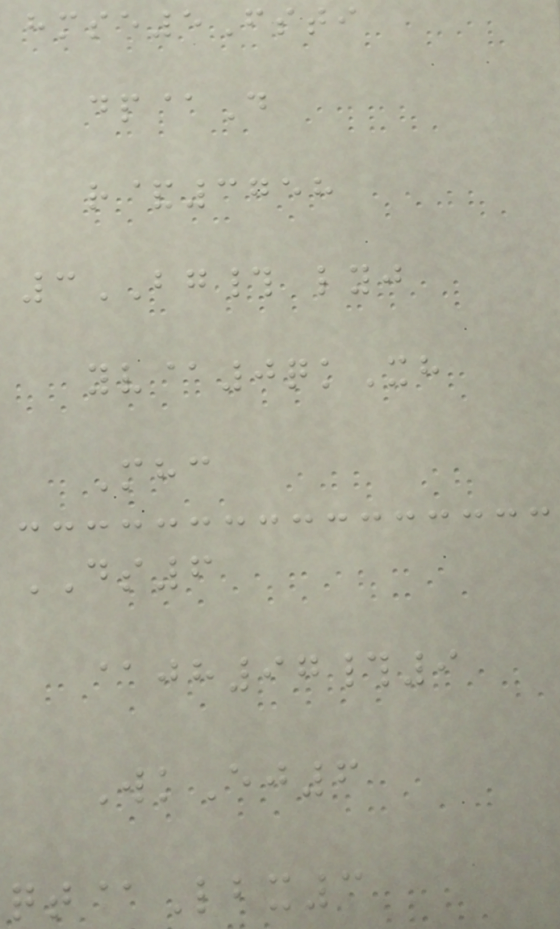hmse5Fsti
dp@D
r&3758
3BG# lyj
yv@0qkXh
Mhc
DS6
@jh97#9
WkEj6
qt@Lbx3
